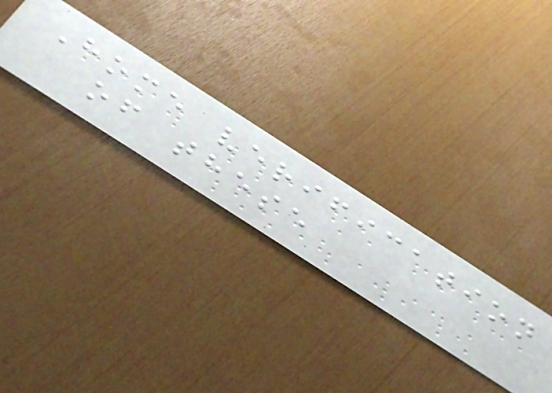Home verification
of these
